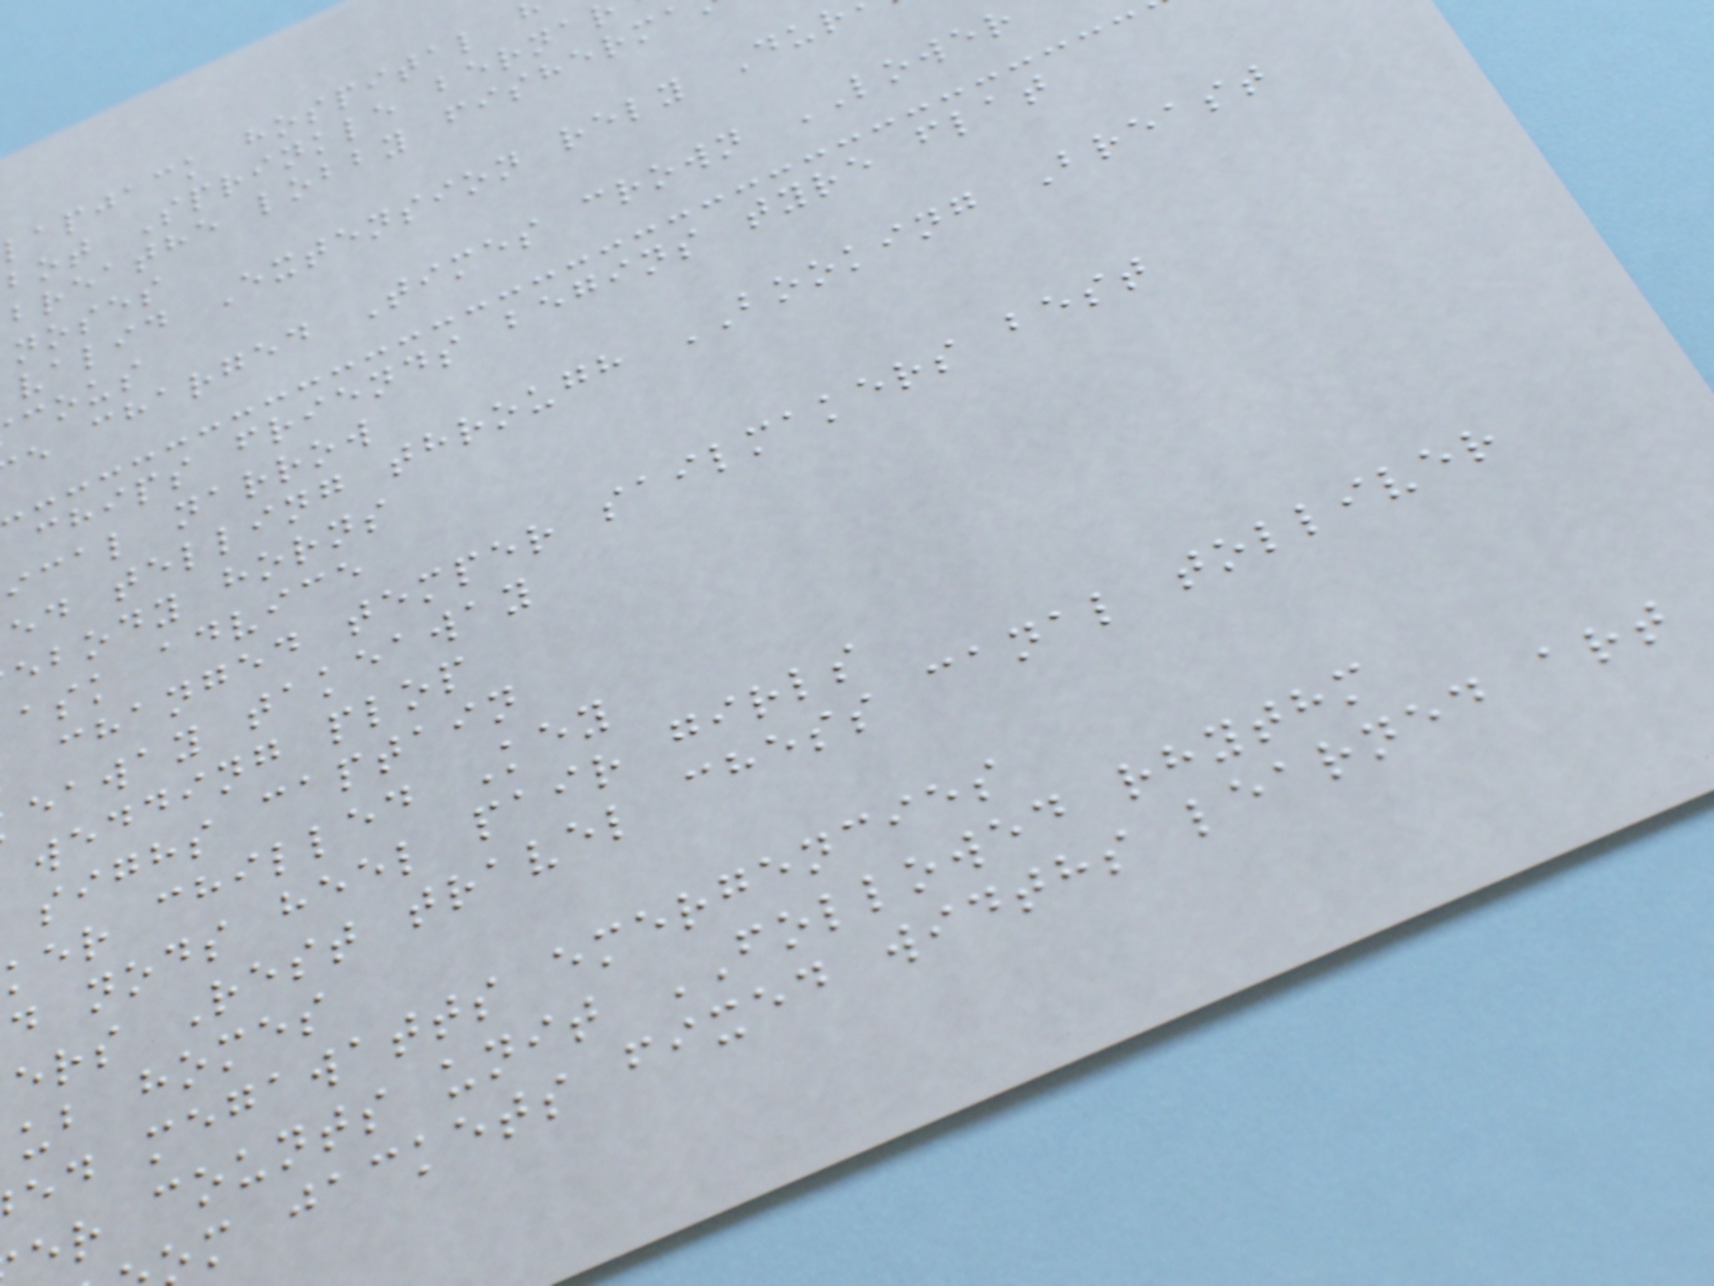lapjack hospital
bot Sprinkle berna
breathe lobby fisherm
noses
valid Extension rely Dur
cous
e charged Times crown LOWER
chips friends begins tyre flat
ical narrow
ed telling through BOOKING Breast
ebody horns
ask advice
changed temper sailmakers best
eaway takeaway
wedding plop
sighs captain
ker chilled Key
d nods heel pair girls
ers Rest travel chess canal tolliver
ub homes
ed megawatts emergencies
er counts unit FOLLOWED rhythm
m jackets fixed widths learned art
